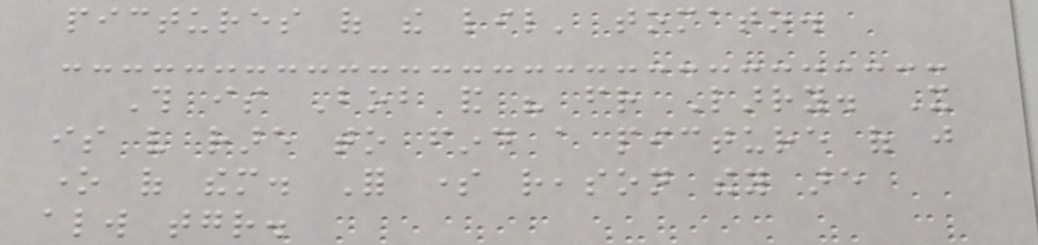pictures of the lil' tomato.
This is Bob and his friend Larry. It
is very rare to find a picture of just
one of them. For some reason they are
always together.
